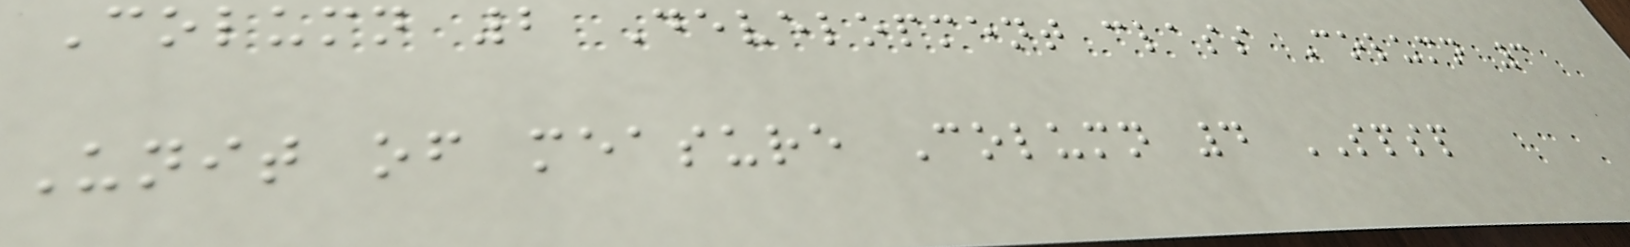Column 2 Development class Column 3
Unit of measure Column 4 SPSP
